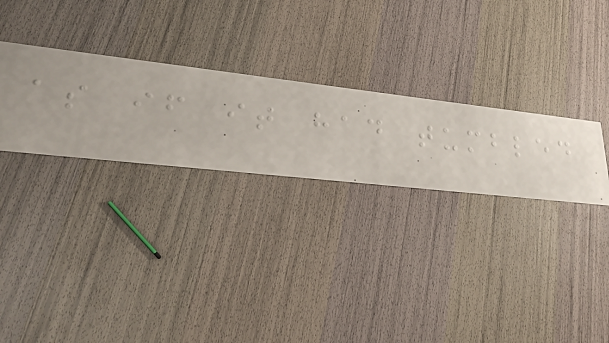as if it had tumbled
